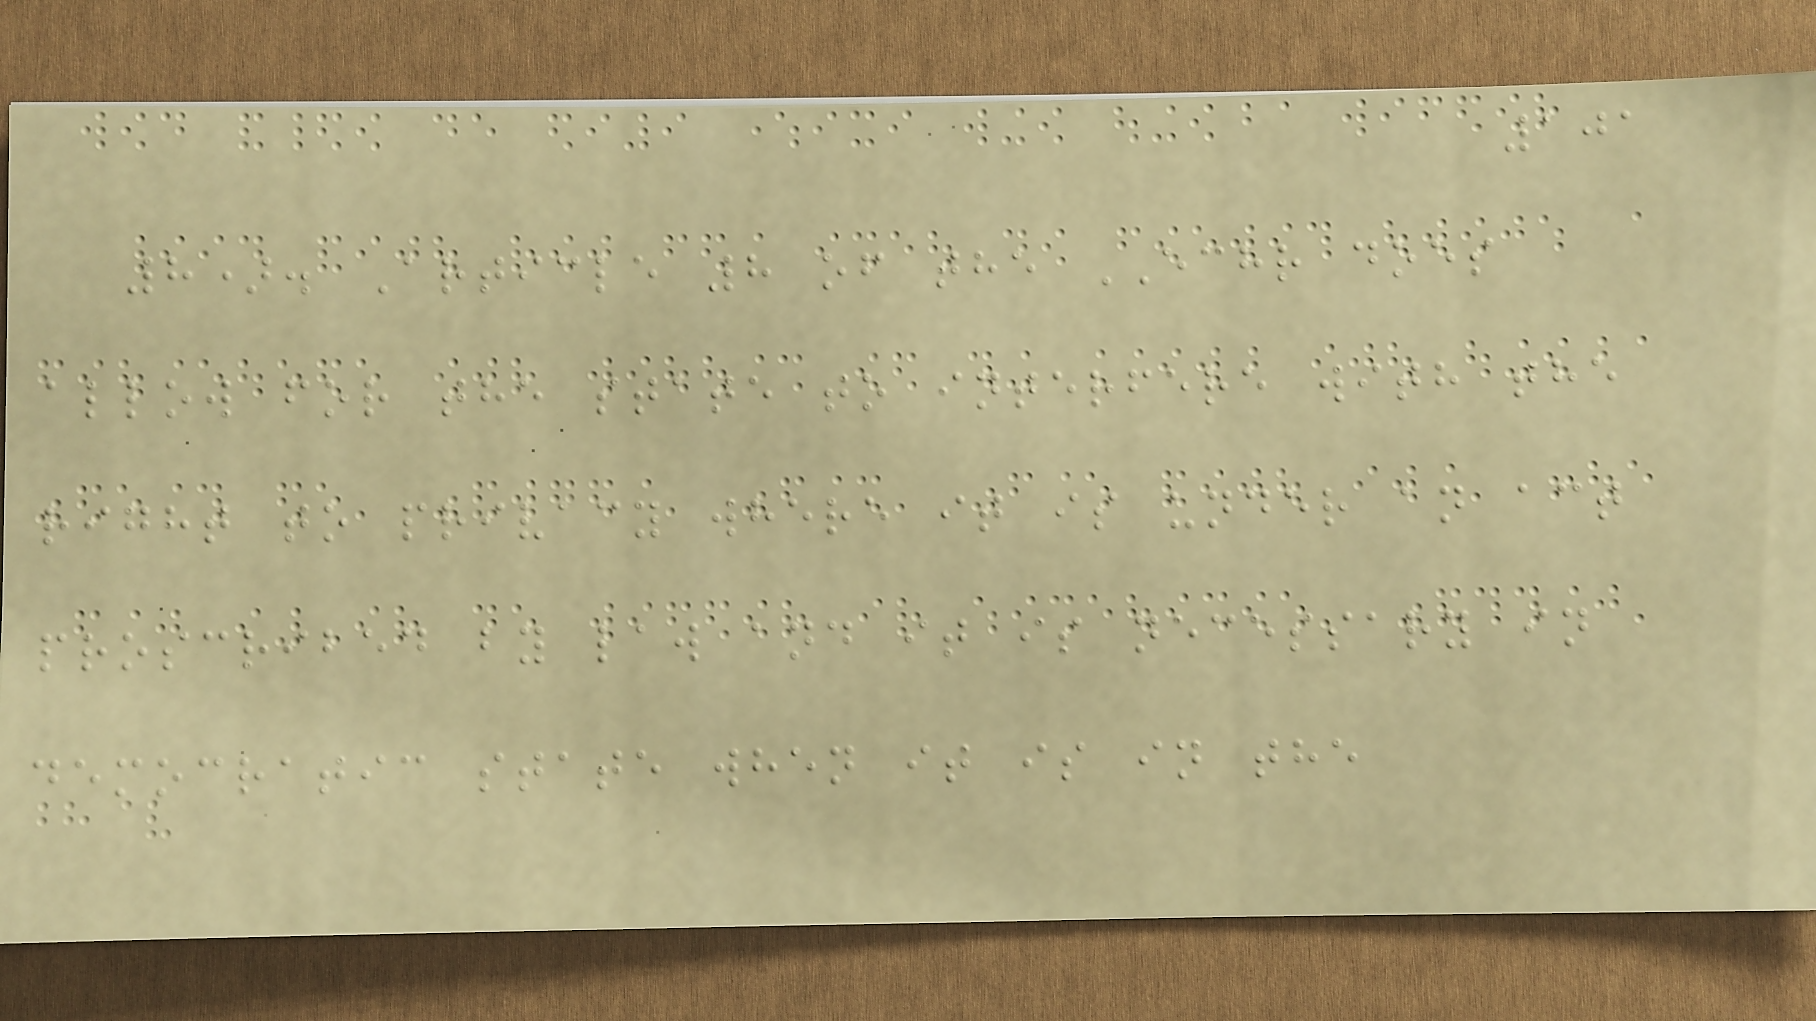101
8). Article 8 of the ECHR does
allow for the state to interfere with the
right to privacy where it is under an act
proscribed by law and it is necessary in
democratic state when it is in the
